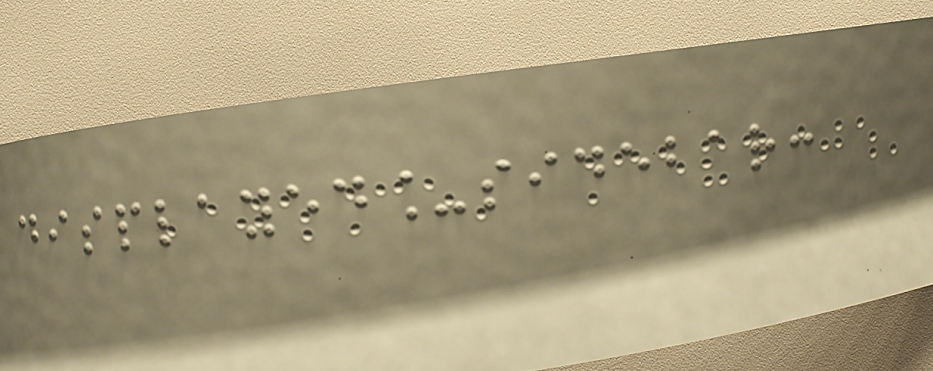displayed_sidebar:
